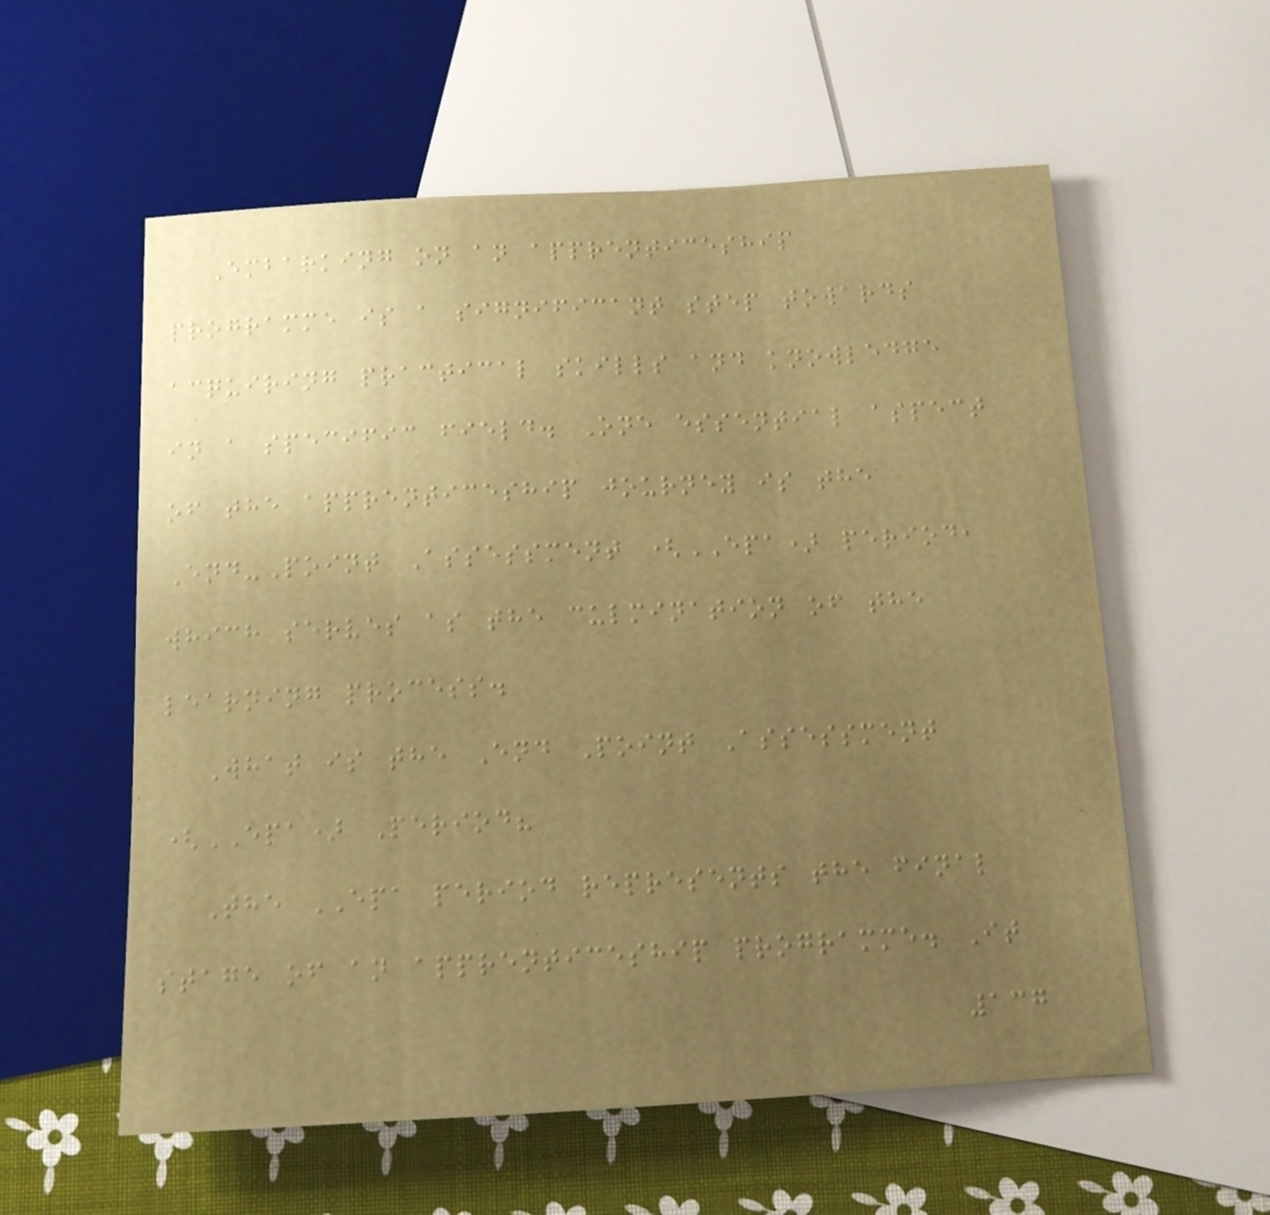Embarking on an apprenticeship
programme is a significant step towards
acquiring practical skills and knowledge
in a specific field. One essential aspect
of the apprenticeship journey is the
End-Point Assessment (EPA) period,
which serves as the culmination of the
learning process.
What is the End Point Assessment
(EPA) Period?
The EPA period represents the final
stage of an apprenticeship programme. It
137
